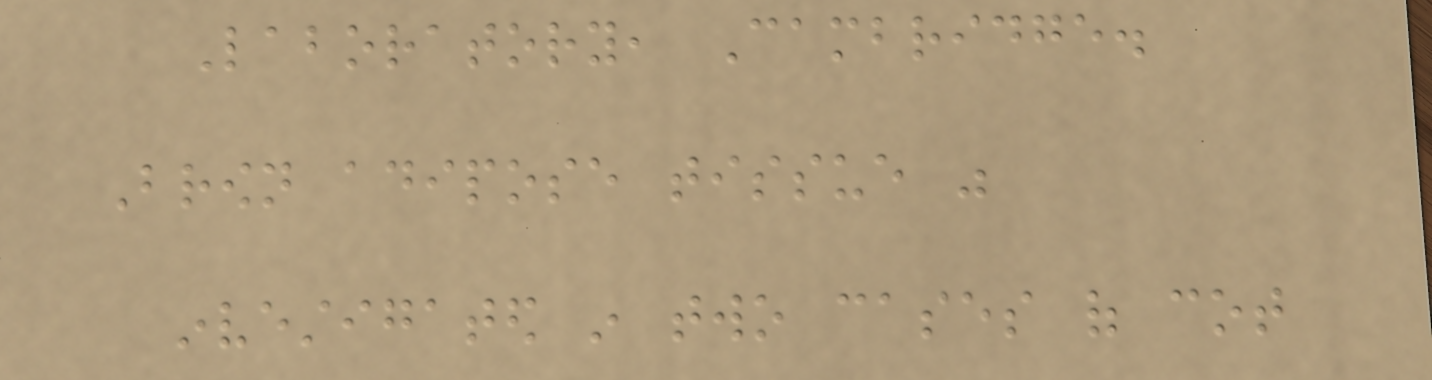Laboratory, Cambridge.
Brown adipose tissue was
investigated in two cases of cot
